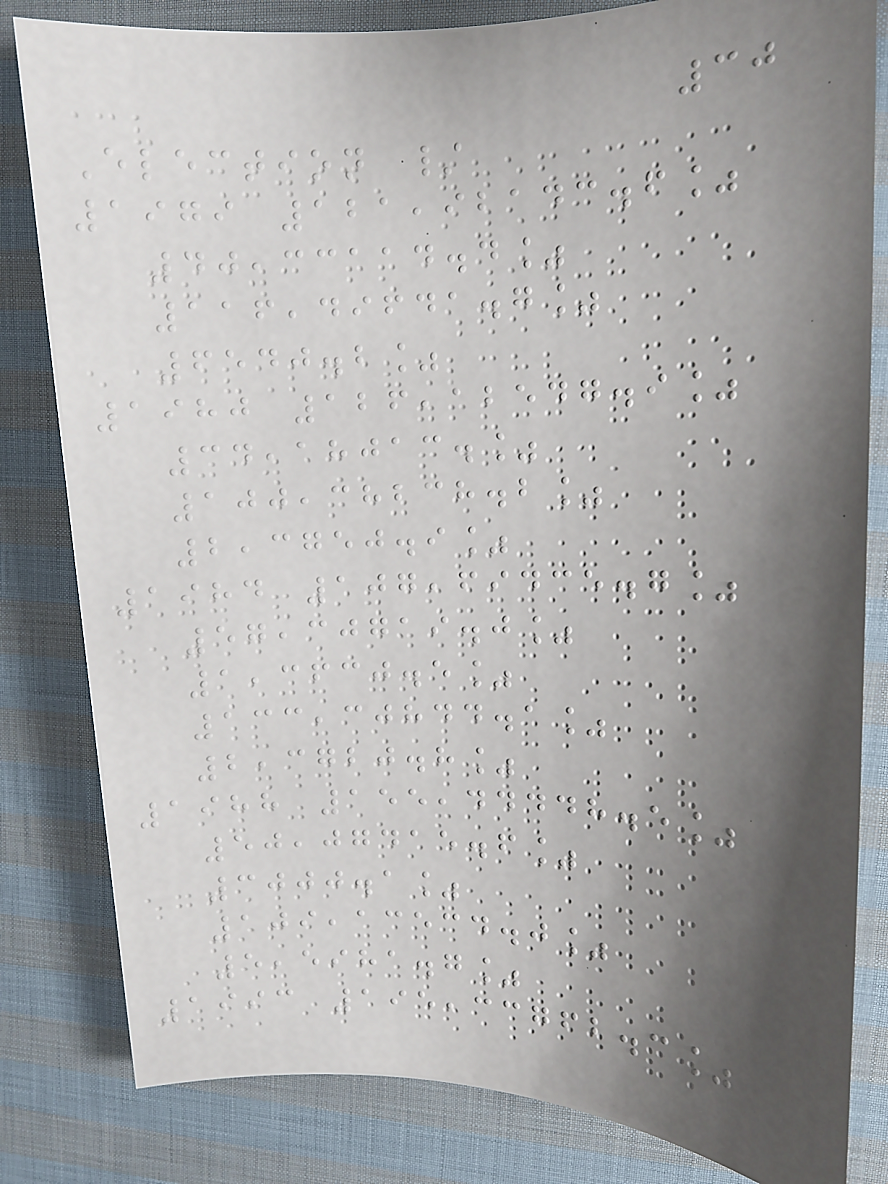30
Election /
1979 121,92143.6%
40,33114.4%
116,49641.7%
6540.2%
1980 126,12547.9%
34,18013.%
100,38238.2%
2,3750.9%
1984 107,69435.7%
57,30719.0%
1,3630.5%
133,30844.1%
2,3720.8%
1988 155,44448.5%
50,07415.6%
3000.1%
109,13534.0%
5,5981.7%
1993 195,33762.3%
